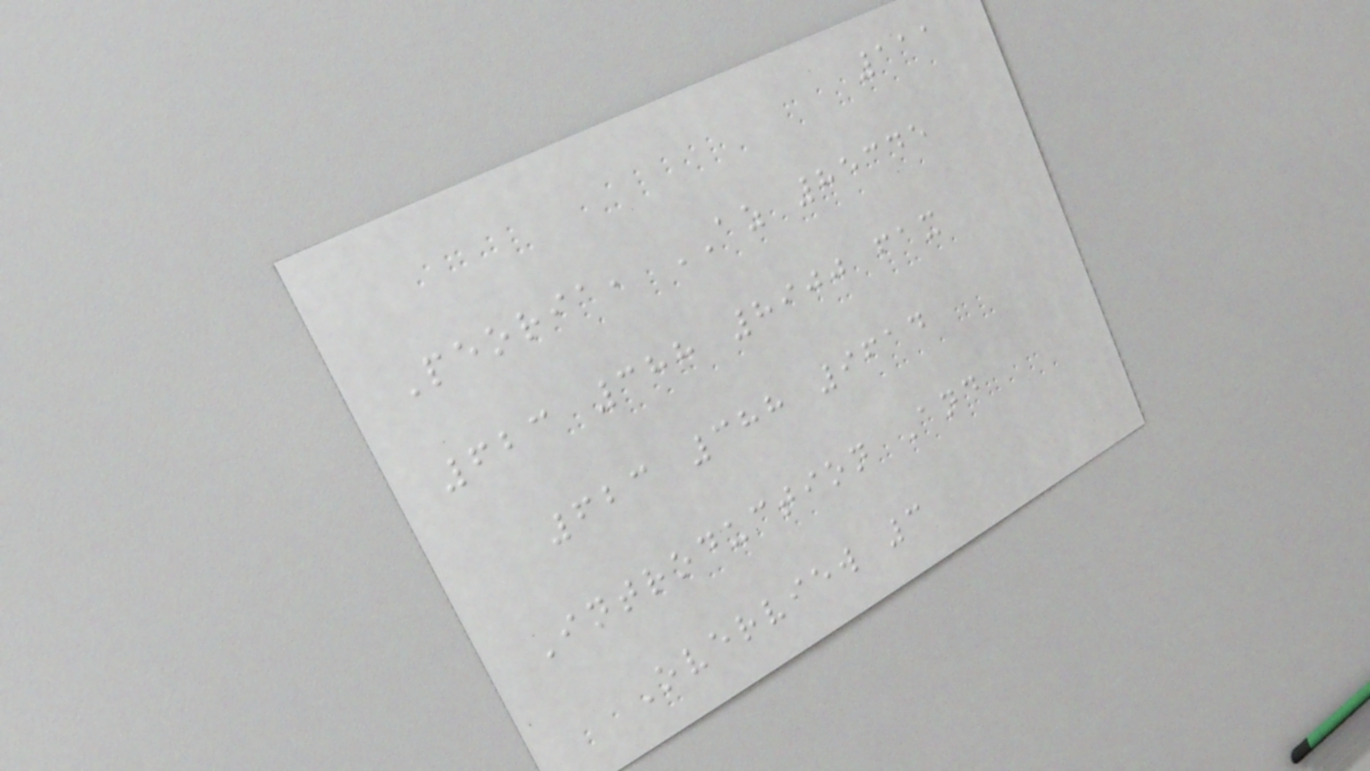111
Peoria, AZ 85345
623 388 8900 fax
623 388 9614
Introduction And
Overview 3
